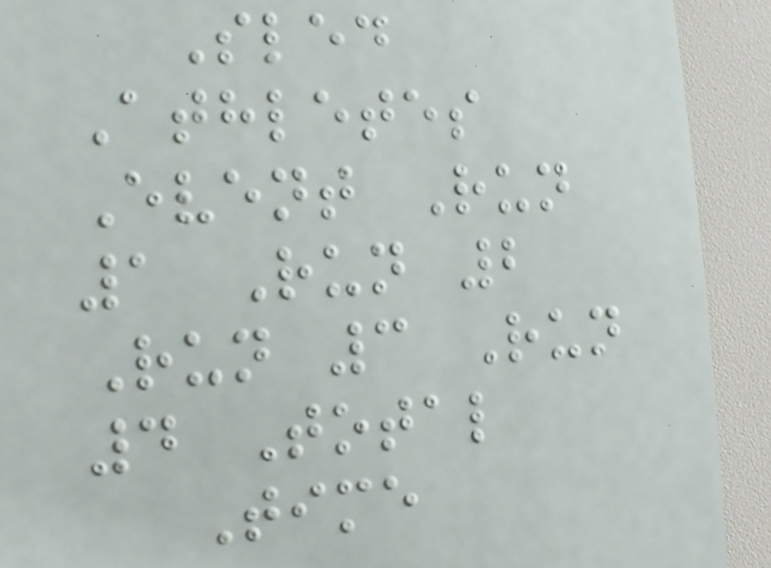Sled
Athletes
Event Run
1 Run 2
Run 3 Run
4 Total
Time
